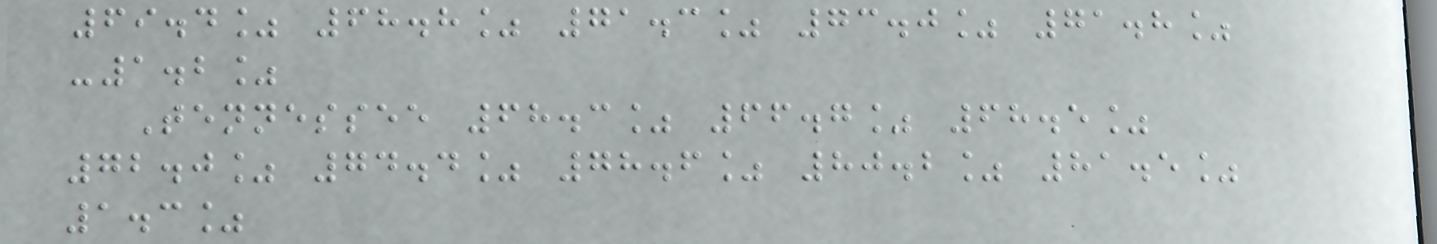69.4% 68.8% 71.3% 73.0% 71.8%
-1.2%
Tennessee 68.3% 66.7% 68.5%
72.0% 74.4% 78.6% 80.2% 81.5%
1.3%
